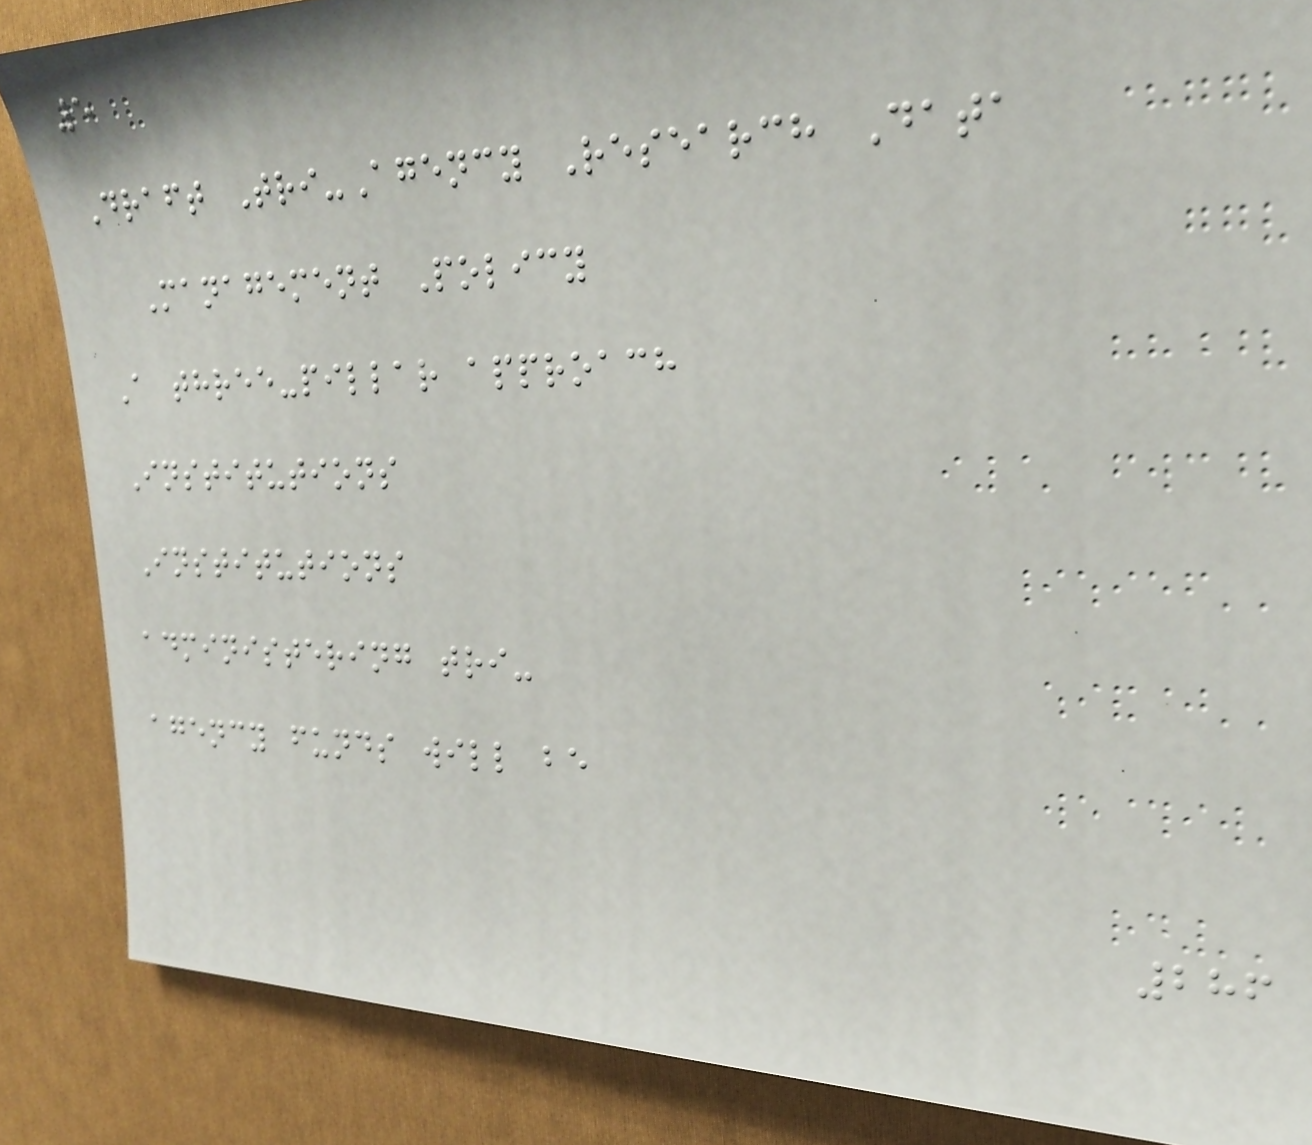5
Draft Tri-Agency Research Data
Management Policy
A three-pillar approach
Institutions
Institutions
administering tri-
agency funds will be
286
